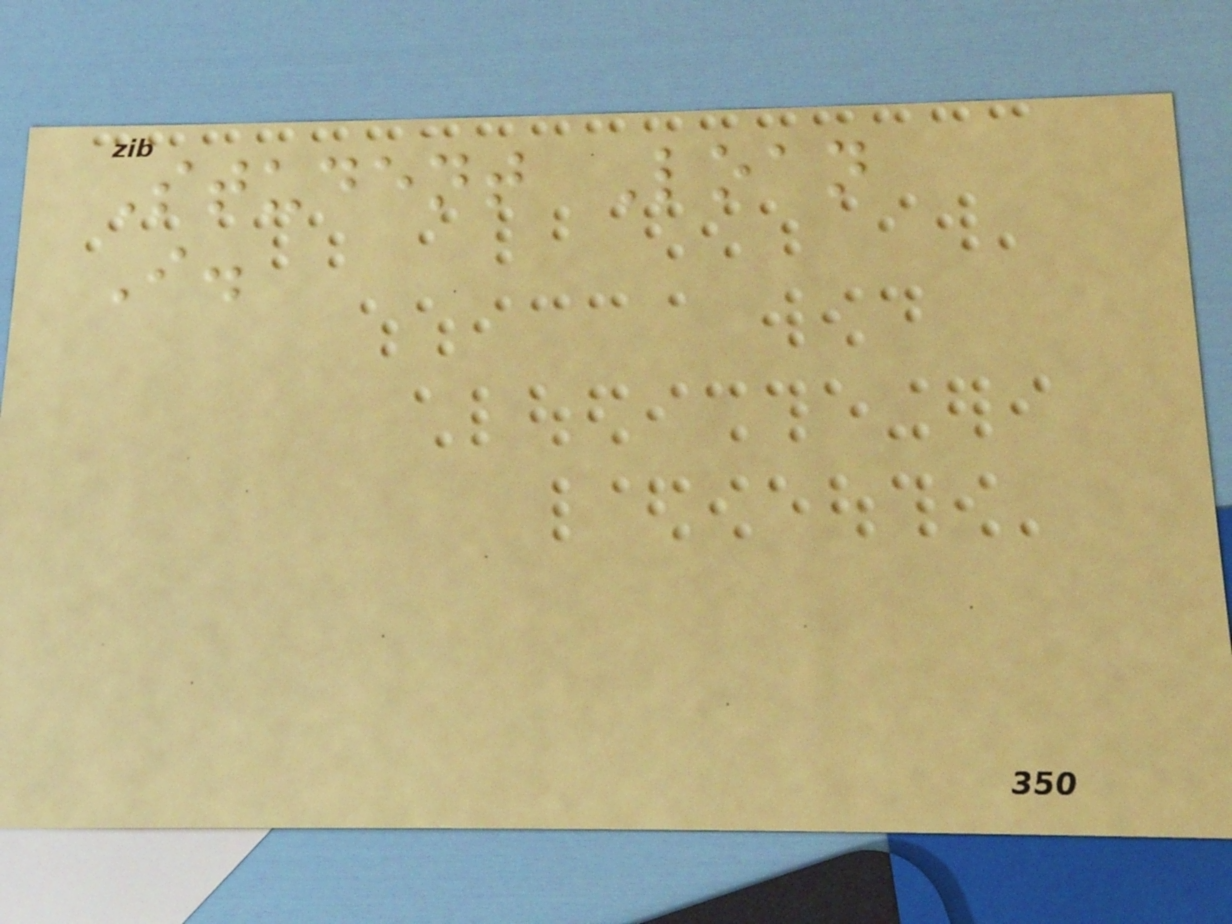Student Loan
I.
